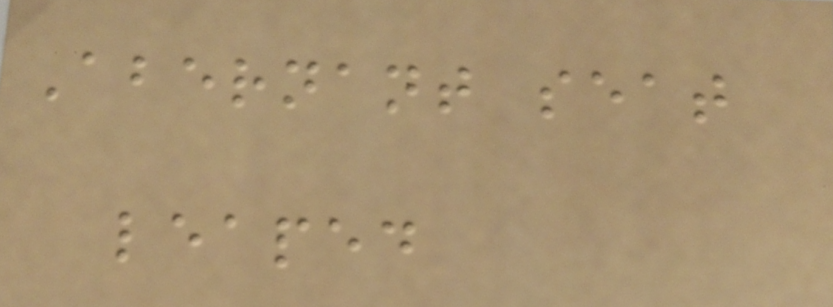Abernant seat
leaped
